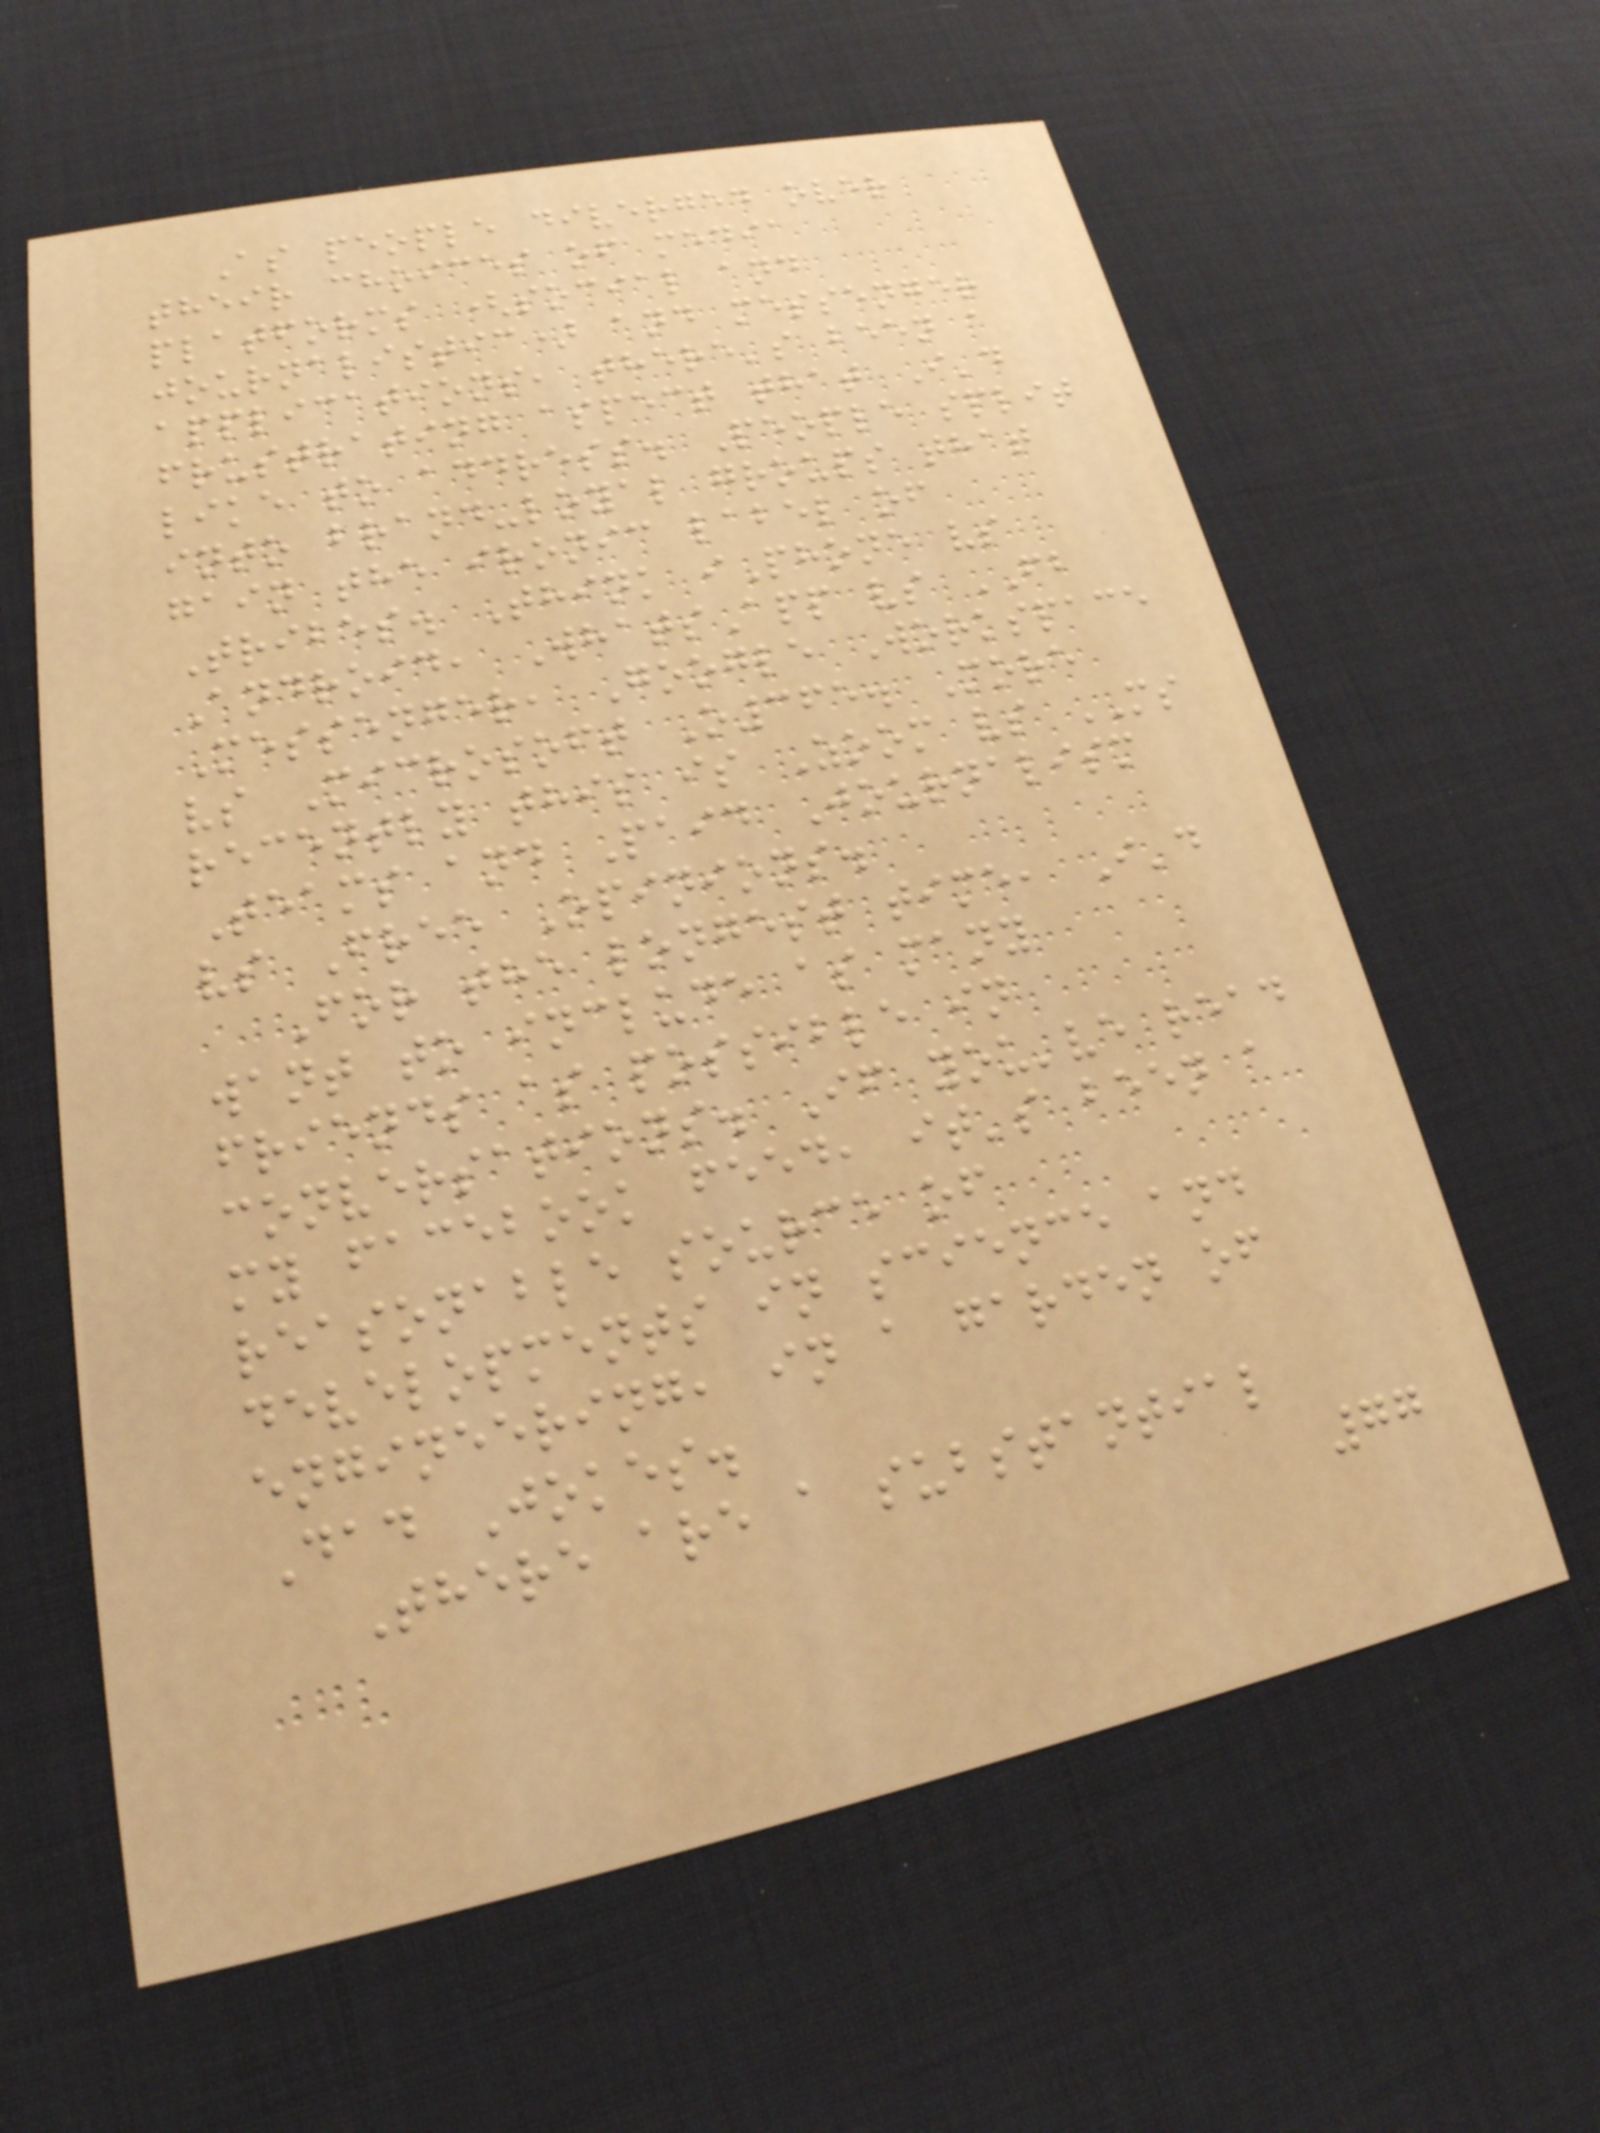As people diverged over
their choices of media
platforms (social and
journalistic) and messenger
applications, there's been a
frustrating aspect that I'd
like to address. People split
into brand-loyal groups that
gain the ironic label of
Tribes. Think iPhone vs
Android, WhatsApp vs FB
Messenger, Google Workspace
vs Microsoft O365. More
recently this is Zoom vs MS
Teams and Paid Journalism
vs Free Opinions.
For the longest time, I'd
want to include as many
friends as possible in
conversations. If you've read
my facebook feed, it's been a
reasonable source of
developments in science and
engineering, in a garden of
Dad Jokes.
There are a substantial
77
